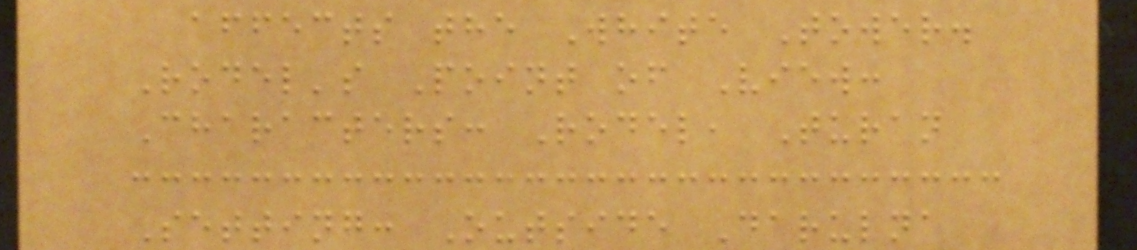affects the White Tower.
Rodel's Point of View:
Characters: Rodel, Turan
Setting: Outside Darulna
